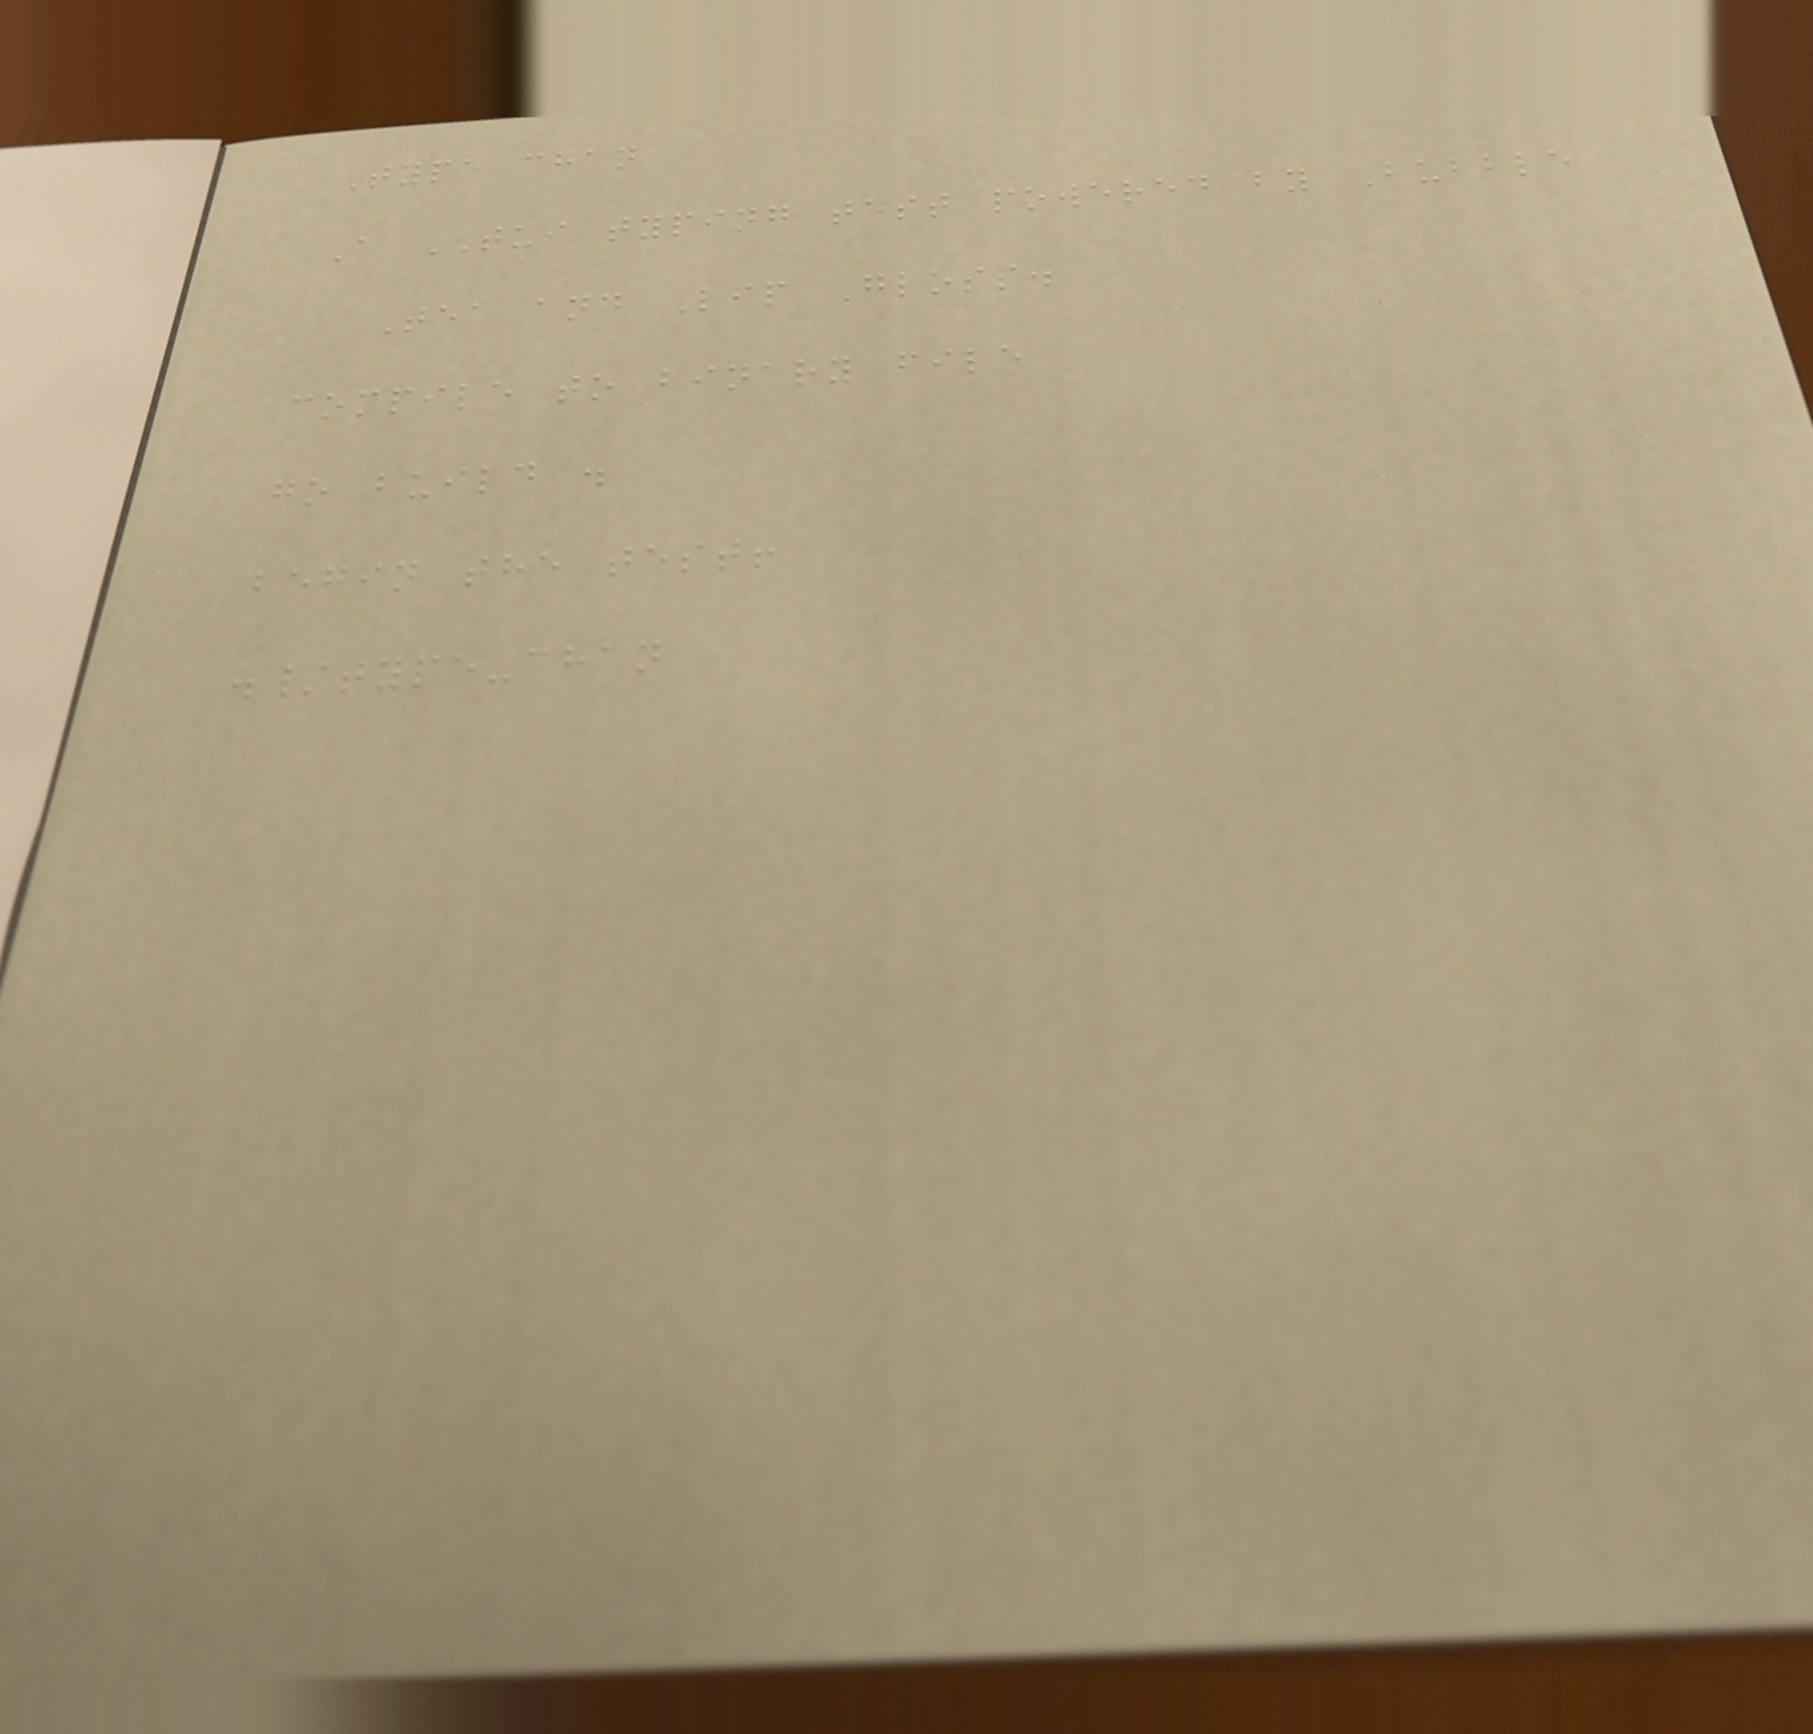Type chan
A TUI typing test powered by Bubble
Tea and Lip Gloss.
compile to binary file
go build .
begin the test!
./type-chan
